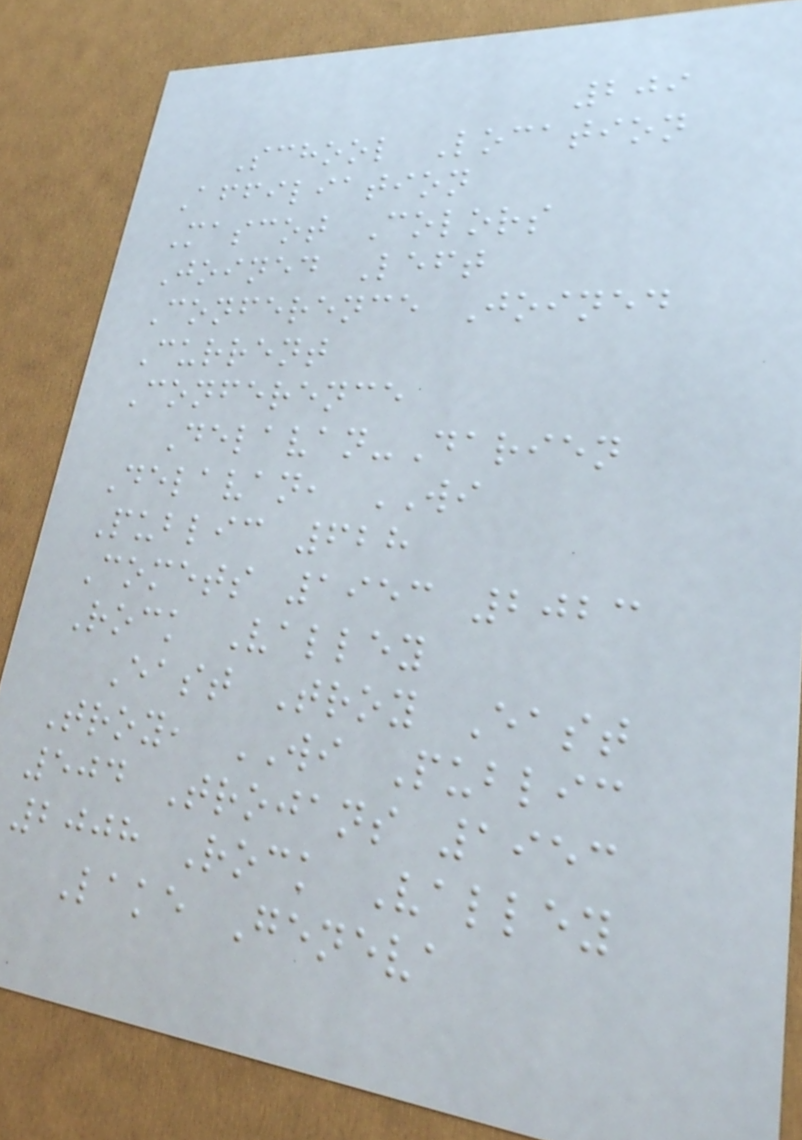209
School Location
Affiliation
Mascot Colors
Joined Left
Conference Joined
Current
Conference
Delavan-Darien
Delavan, WI
Public 628
Comets 1953 2023
Rock Valley
East Troy East
Troy, WI Public
504 Trojans 1953
2008 Rock Valley
Lake Geneva
